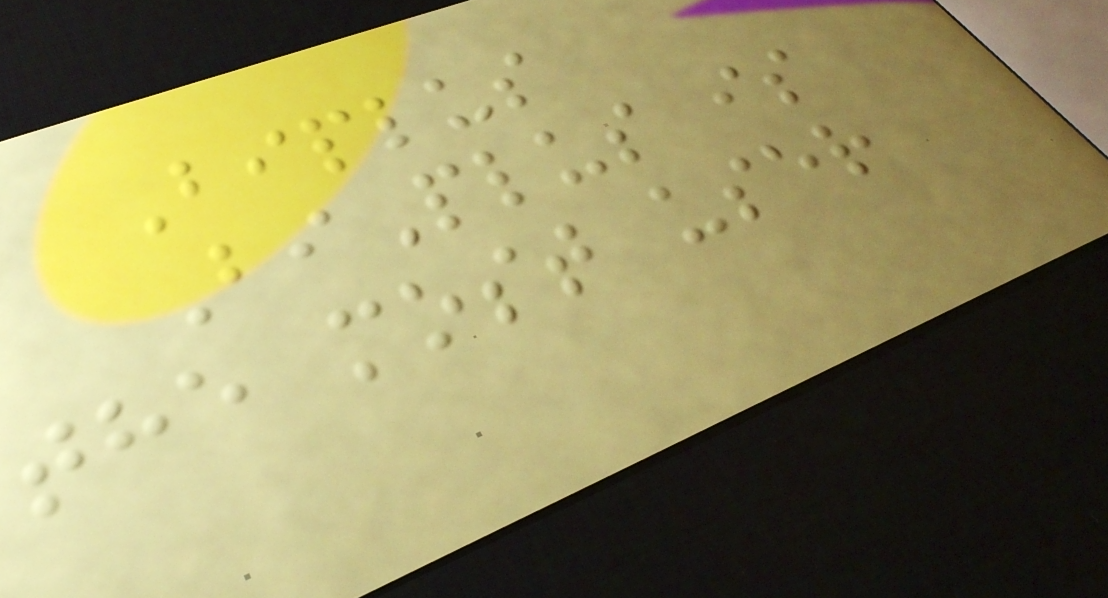Biplus
BiPlus is
the most user
